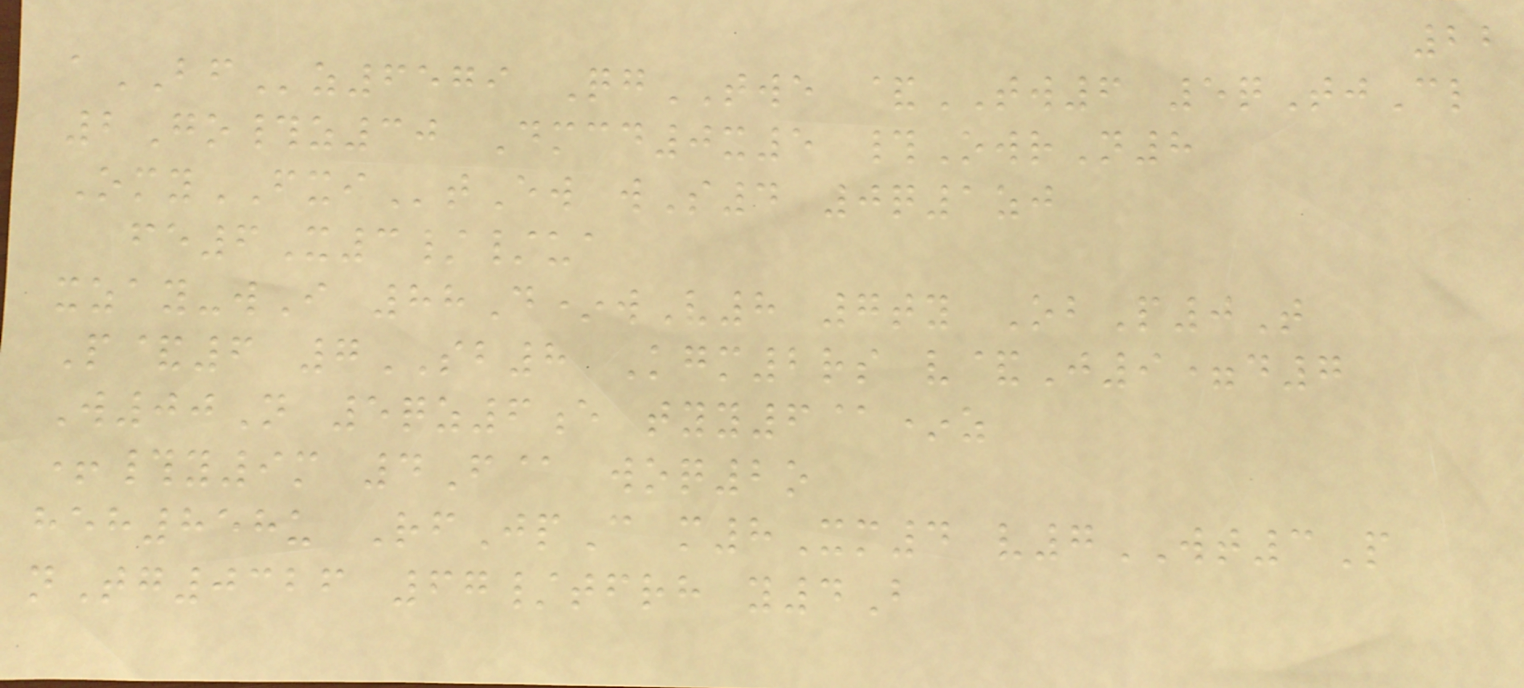22
aBFz6579 QgTWE &TW6 5qTjCl
2Go#z30 Dmcd0x5 #OwrN8
OmyFXItEw wS4 0q1zj
fe6X3//ua
xzay-wI 88D*wV8 7ty ObP0T
P&6 7SB8 Kgm2rs v&J9=d7
W00N 5qz6e tyy6@*z
+#y9m 4F@ woq2o
heh858u RfJpC m8Xm4 v7WT3P
nTg0326 67/tfrh y4B
